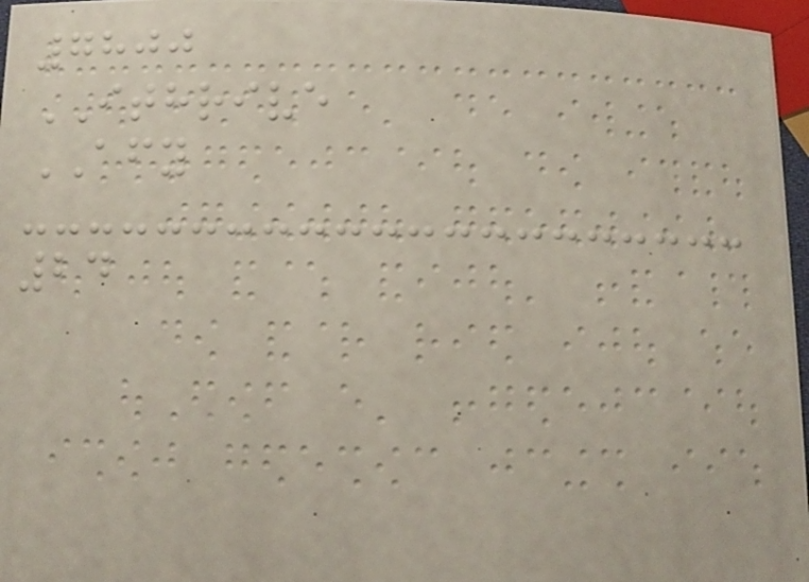7800
ITHRIVE
AFY
24
